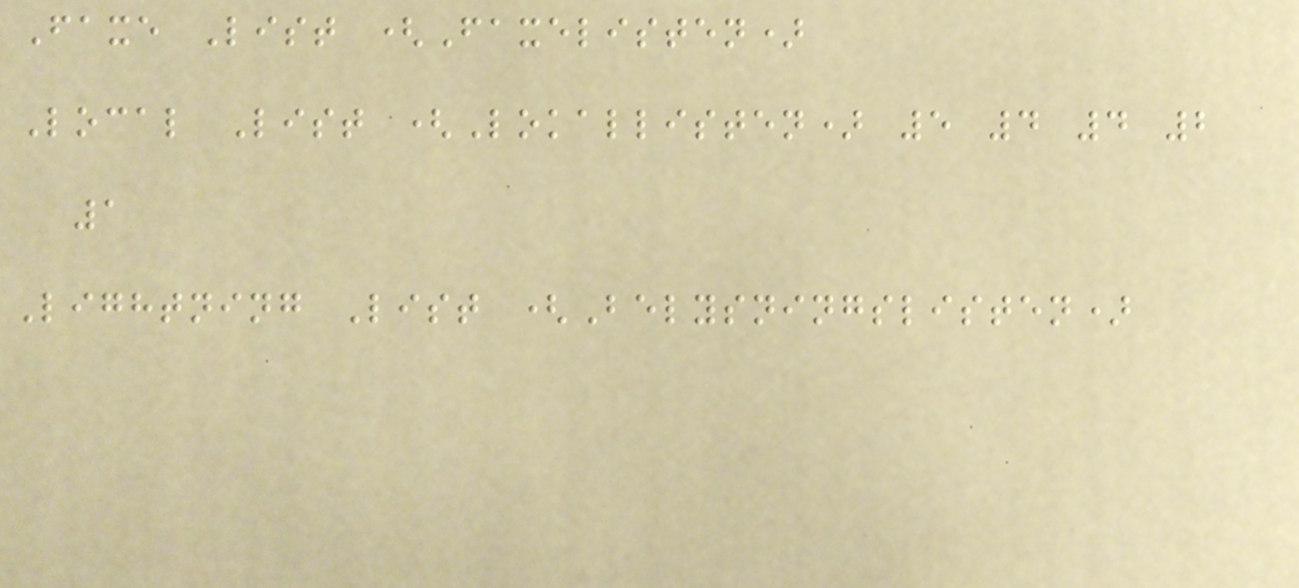Faxe List (Faxelisten)
Local List (Lokallisten) 5 4 4 2
1
Lightning List (Belysningslisten)
